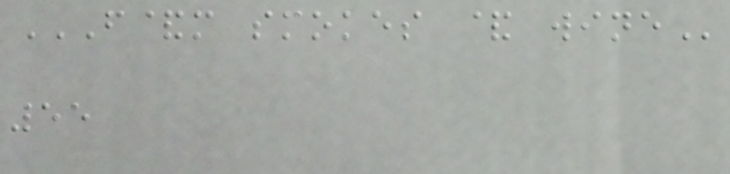F&M SMOKES & WINE
55
